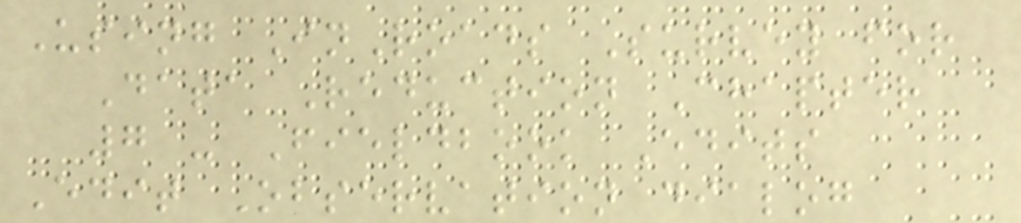Using InRoads Survey for
Data Reduction Chapter
7 - Fieldbook Edits
Edit Observation dialog
